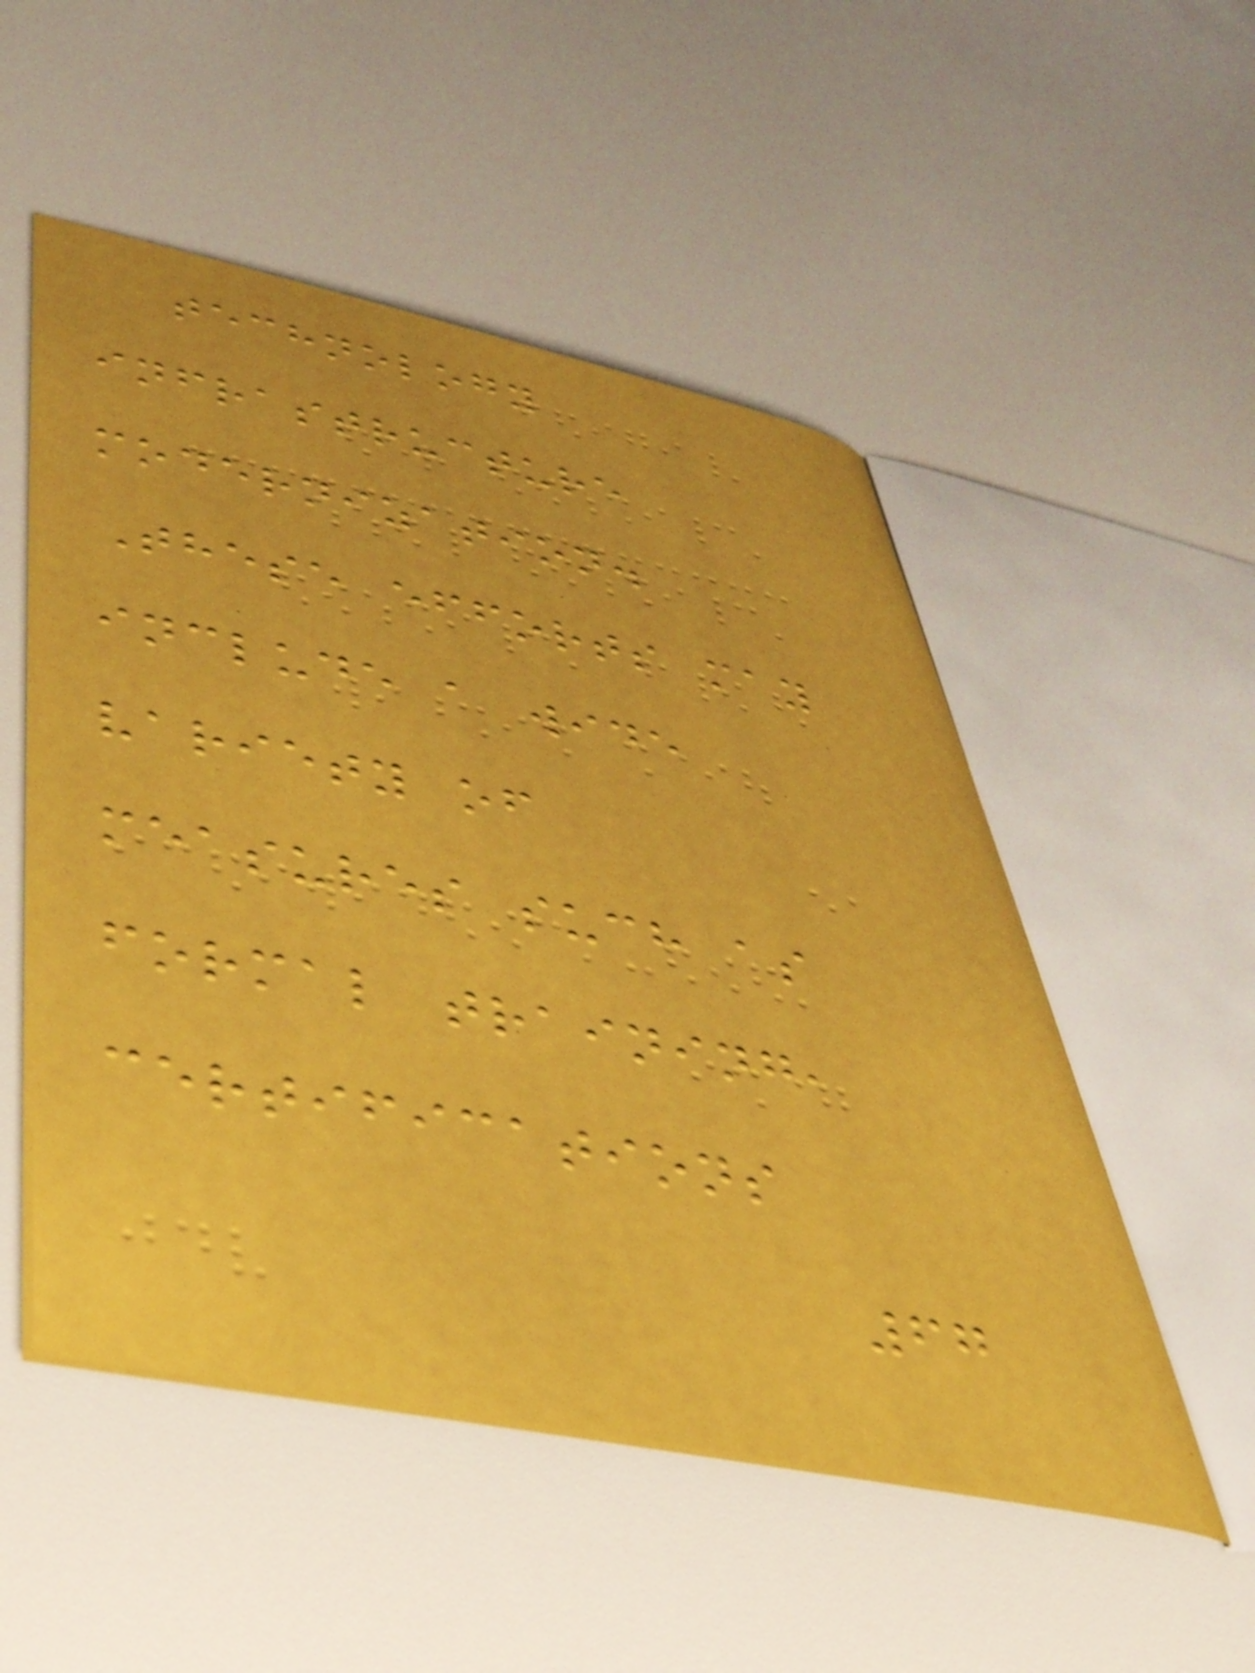technology
infrastructure
modernization.
These efforts may
include a wide
variety of
measures such as
formal training,
certifications
67
